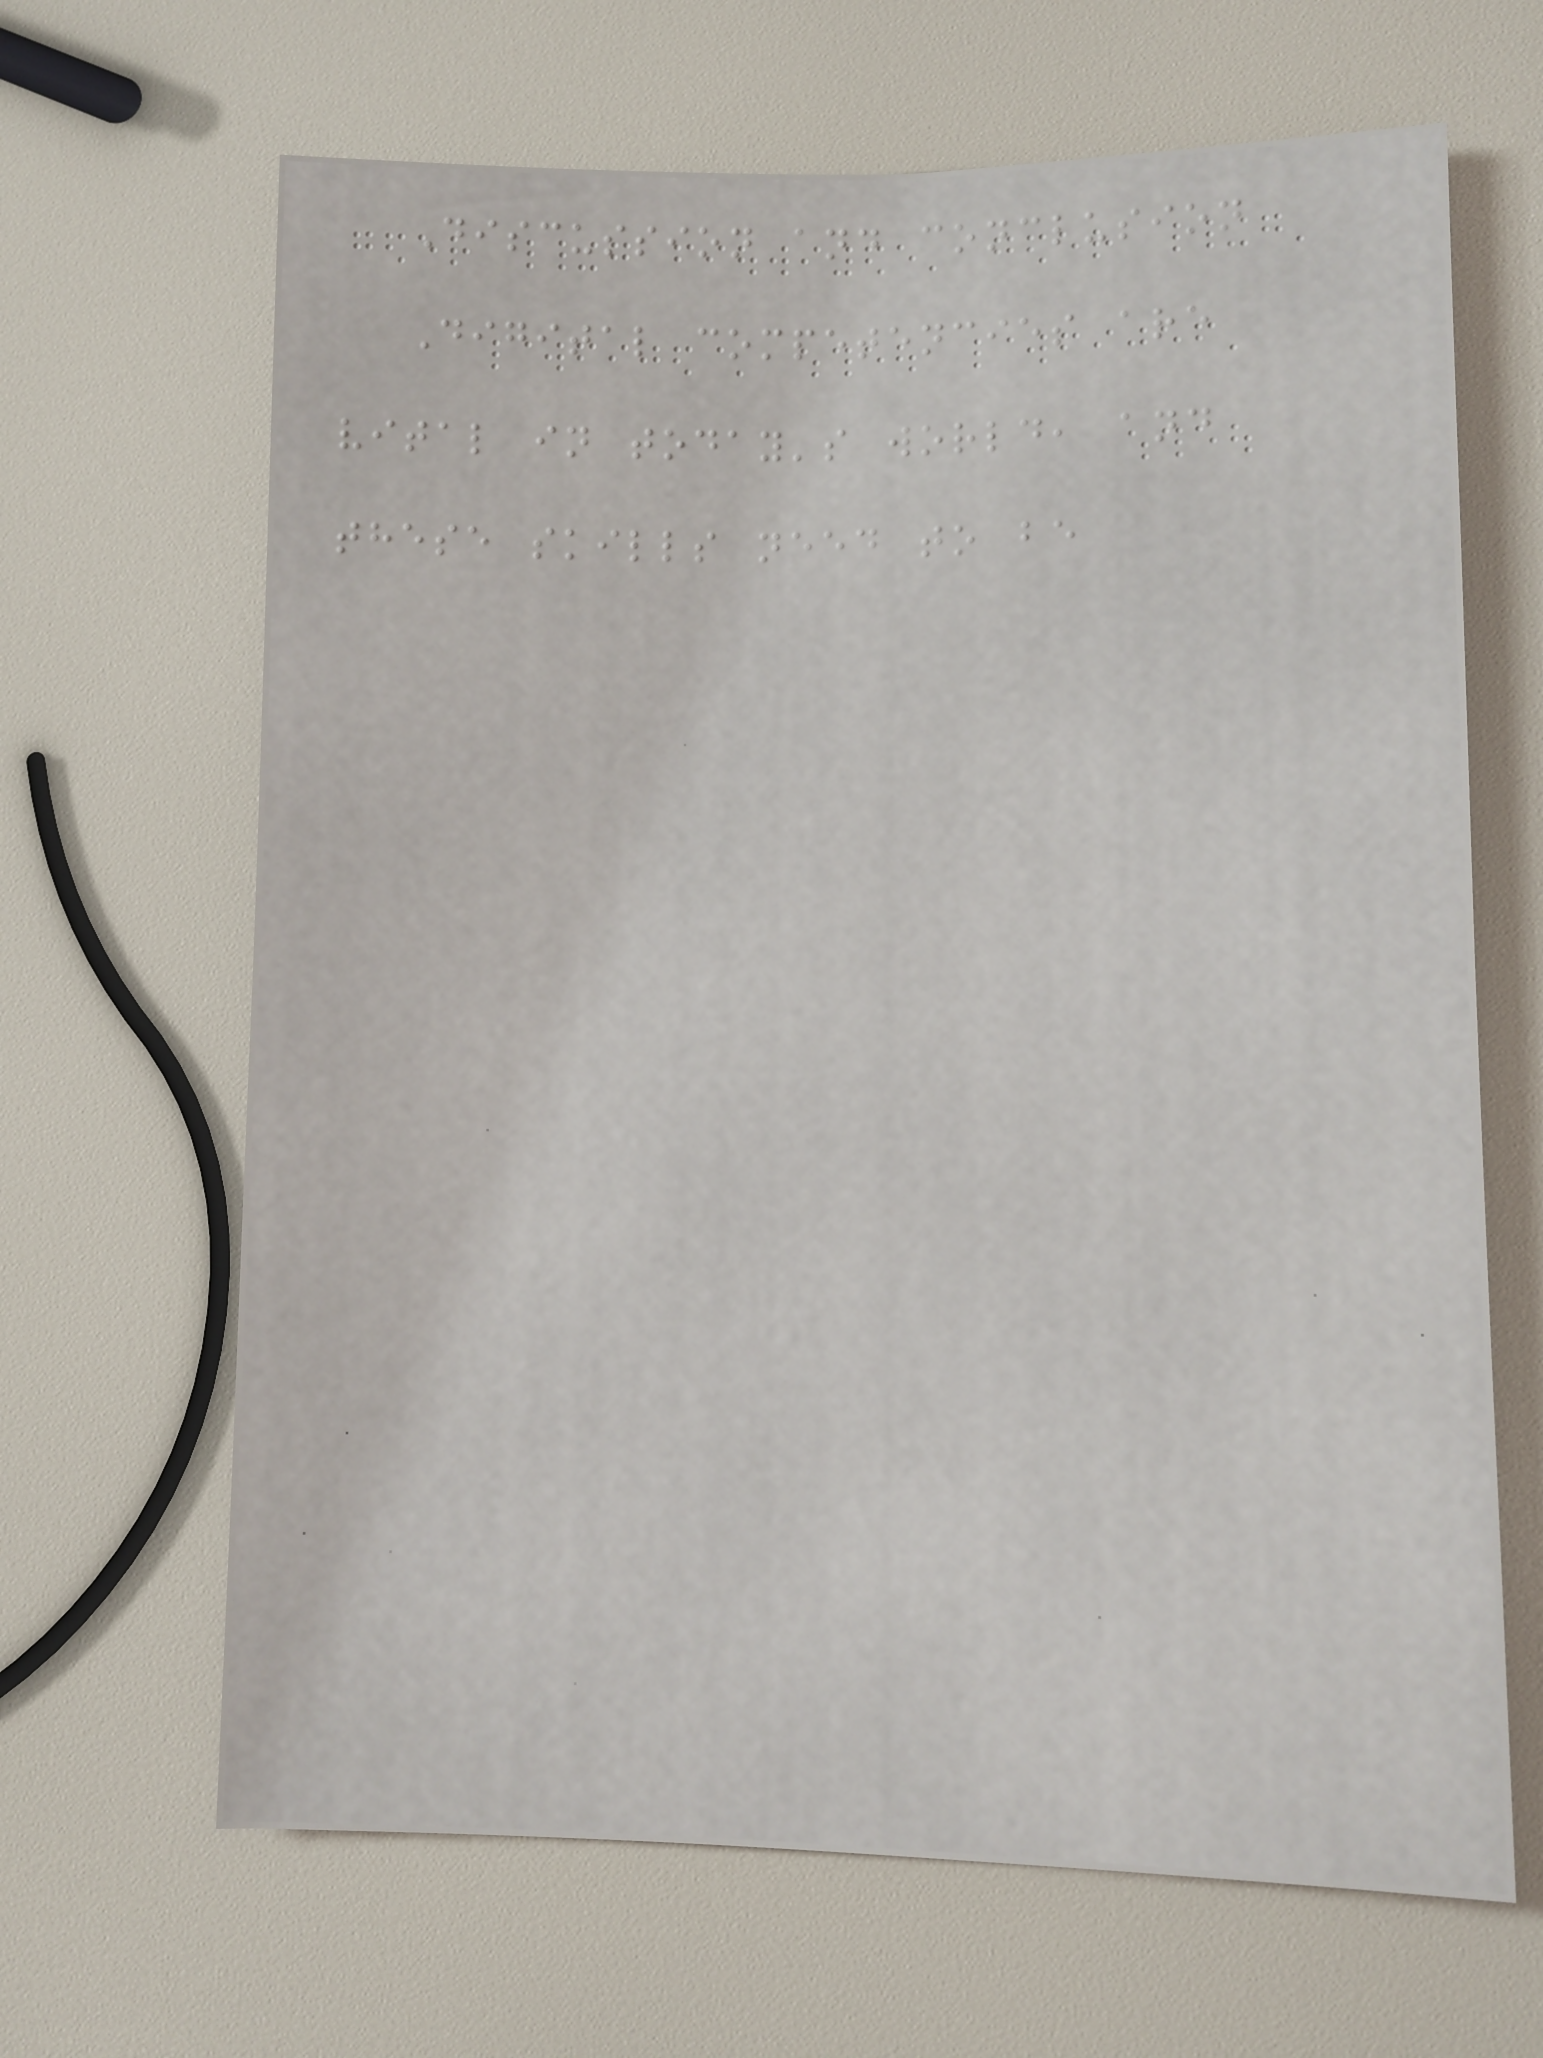Discussion and conclusion
Digital competencies are
vital in today's world, and
these skills need to be
